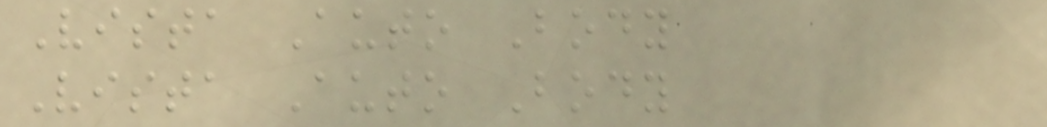Vista Auto Body
Vista Auto Body
